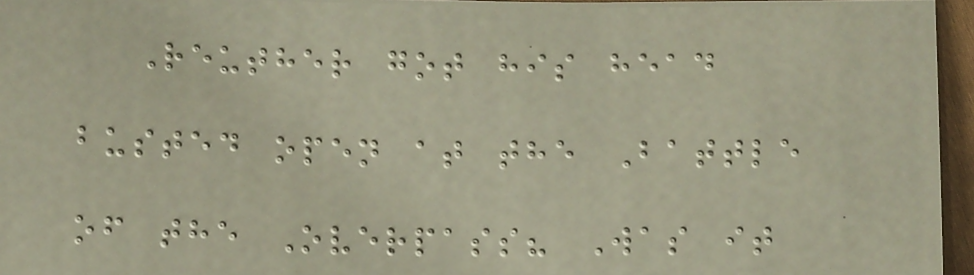Reuther got his head
busted open at the Battle
of the Overpass? Was it
